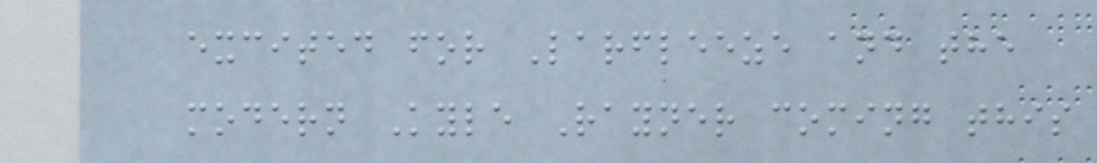excited for Larfleeze and the
modern Kyle Rayner coming this
